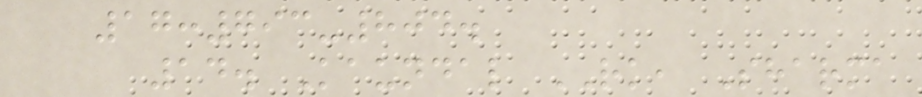17:793-804.
14. Kaundal RK, Sharma
